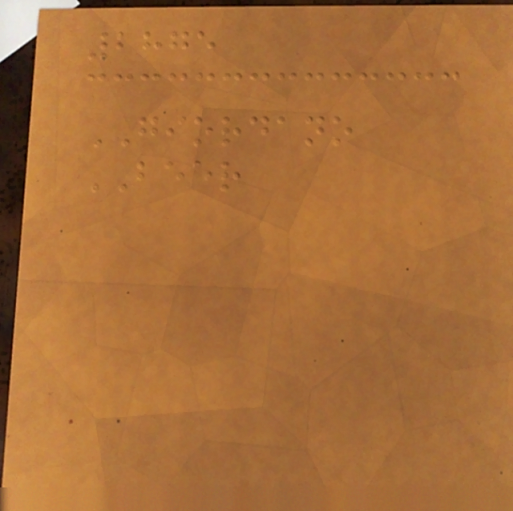2875
GIORDANO
BEER
